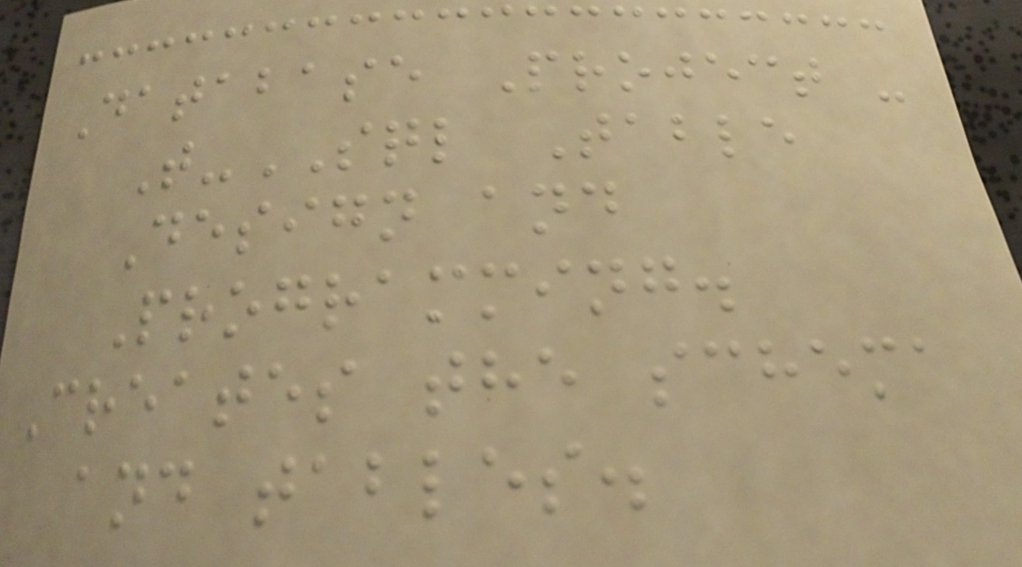Database Project -
T-SQL Table
Design and
Programming.
Creates the schema
and tables.
